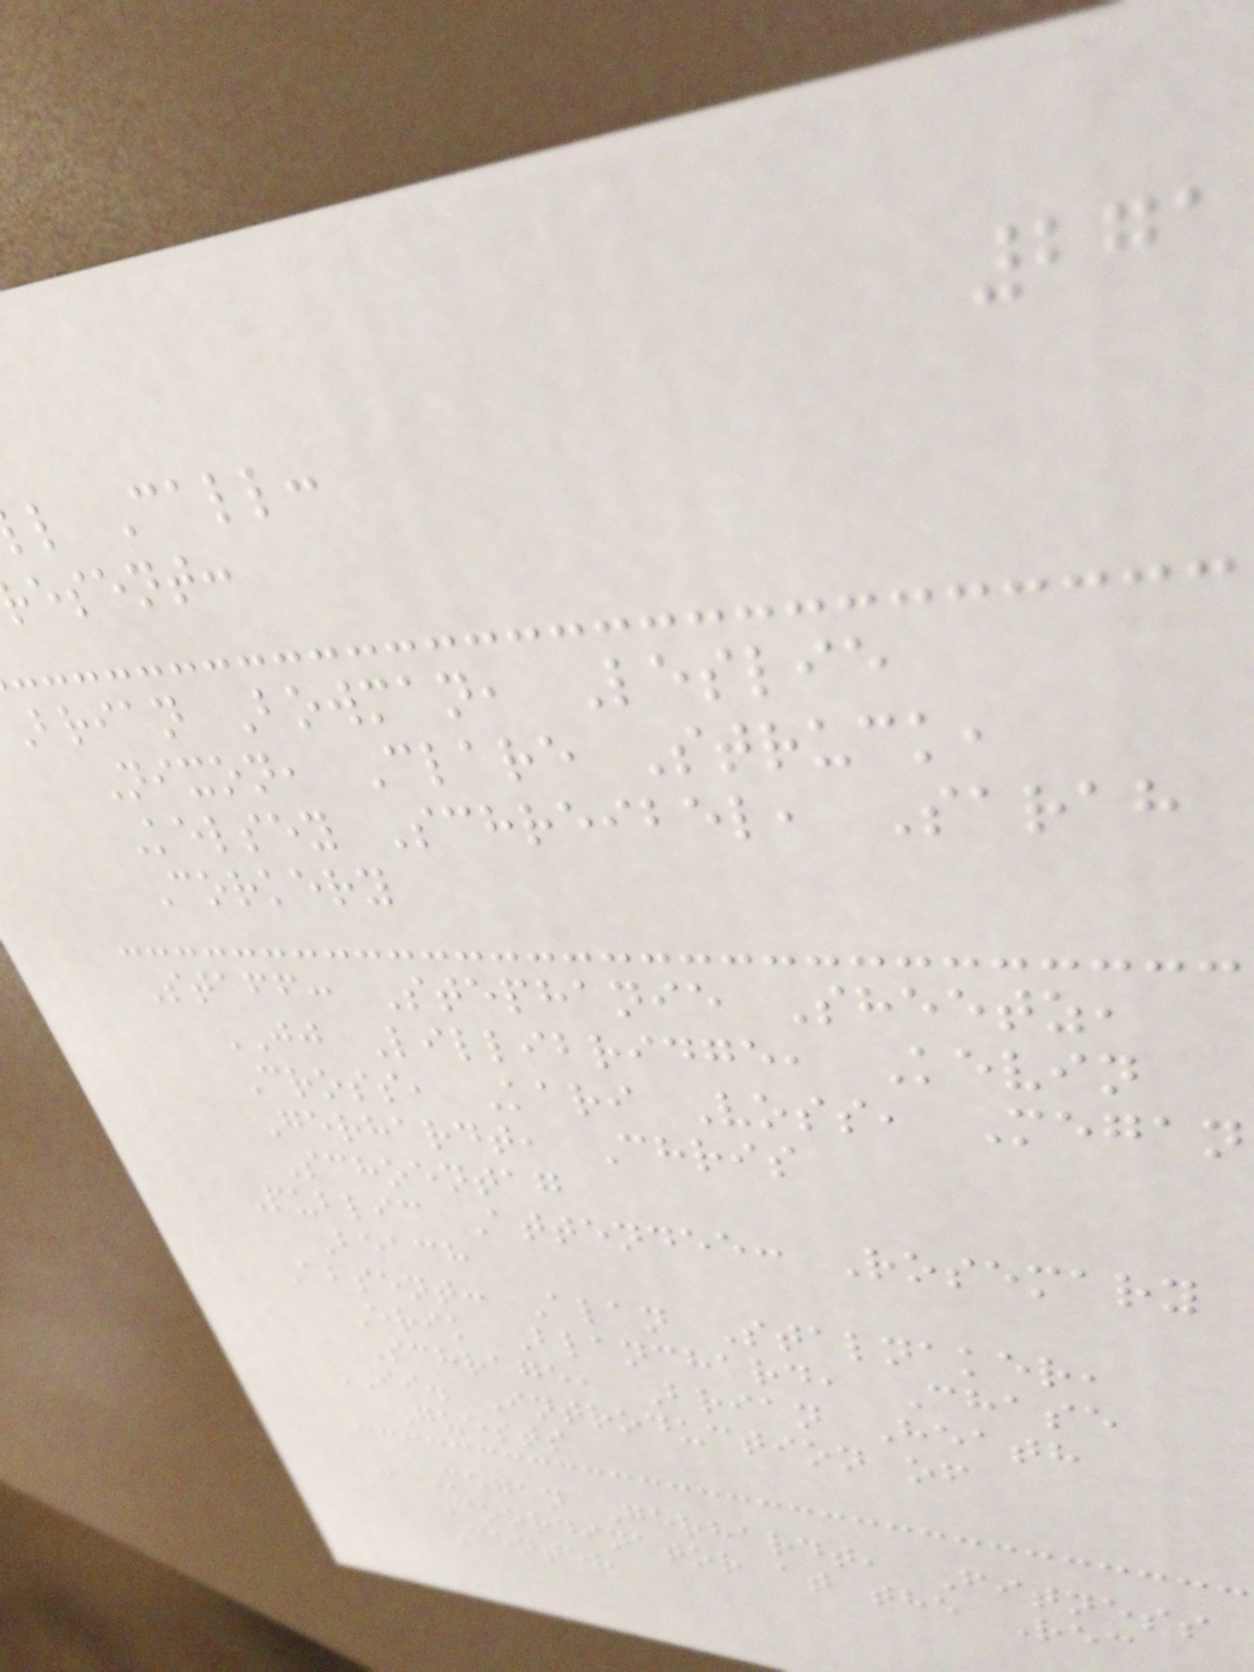271
l Call:
esent:
brian Bowman, Leslie
Nixon, Clare Struck,
Kelsey Schreibel, Sarah
Corkery
Staff: Stephanie Sheetz,
JJ Lillibridge, Kevin
Cross, Kari Voss, Megan
Gerhardt, Chris
Schoentag
Public Attendee: Rosemary
Beach
Absent: Alan Stalnaker,
Erik Blanchard, Chase
Schrage, Brian Heath
II. Introduction of
Guests
- Megan Gerhardt, Fitness
Coordinator at the Rec
Center
